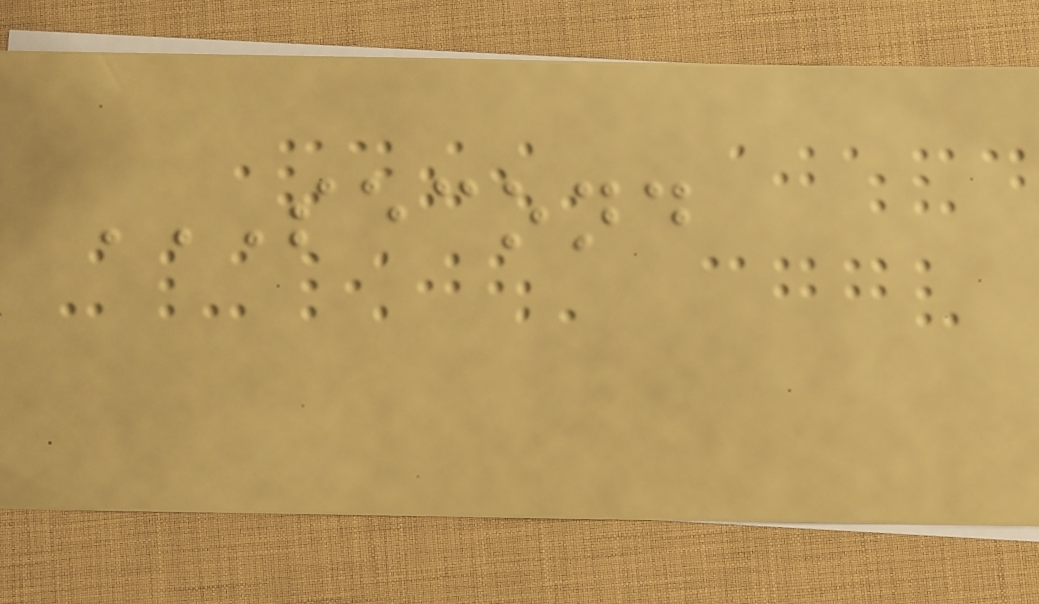SECOND
